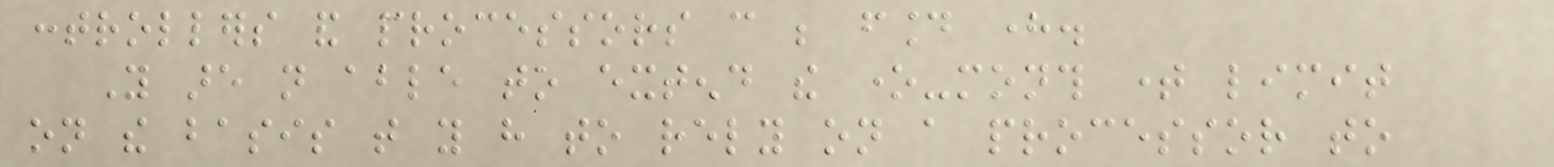controllers and processors can be found here.
You are not able to extend the one-month time limit
on the basis that you have to rely on a processor to
